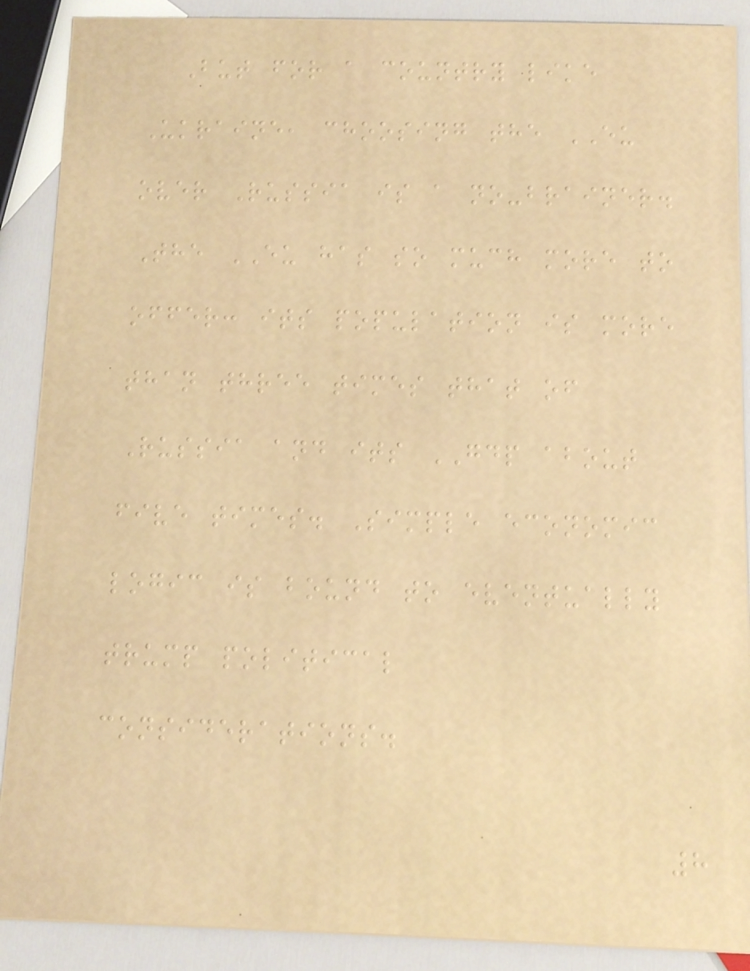But for a country like
Ukraine, choosing the EU
over Russia is a no-brainer.
The EU has so much more to
offer: its population is more
than three times that of
Russia and its GDP about
five times. Simple economic
logic is bound to eventually
trump political
considerations.
8
